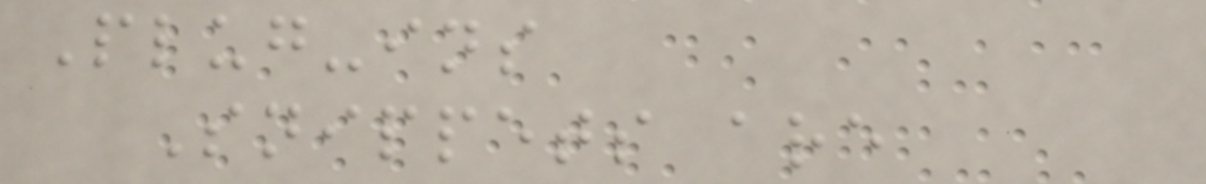Plug-ins
Snippets are
